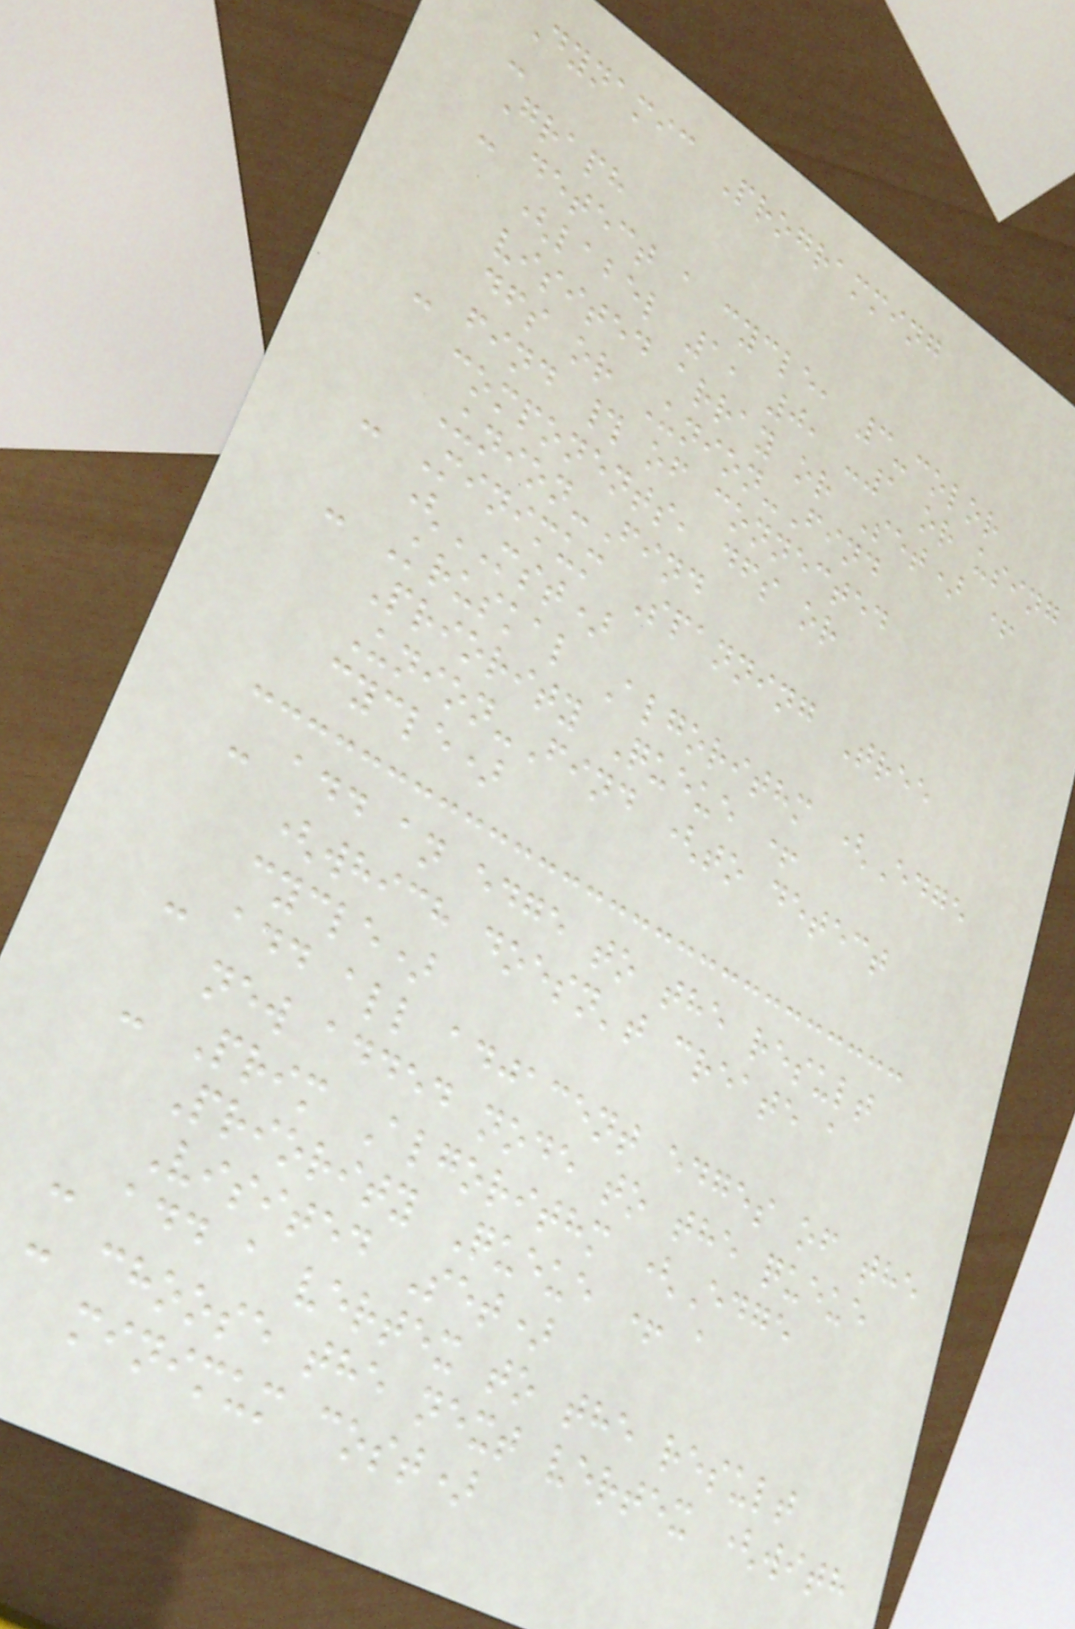Dynamic Programming
-
Graph
- detect a cycle, 3-color
(label 1, 0, -1 or using
visited array or Set) +
dfs or Union-Find
- find # of connected
components, dfs or
Union-Find
- Minimum Spanning Tree
(MST)
- Kruskal Algorithm (Edge
Priority Queue +
Union-Find (to detect
cycle)
- add an edge to the result
(which doesn't create a
cycle)
- add all adjacent edges of the
new added node to the queue
- Prim Algorithm (Edge
Priority Queue + a
Visited Set)
- add a vertex to the result
- choose the next vertex (with
minimum cost)
